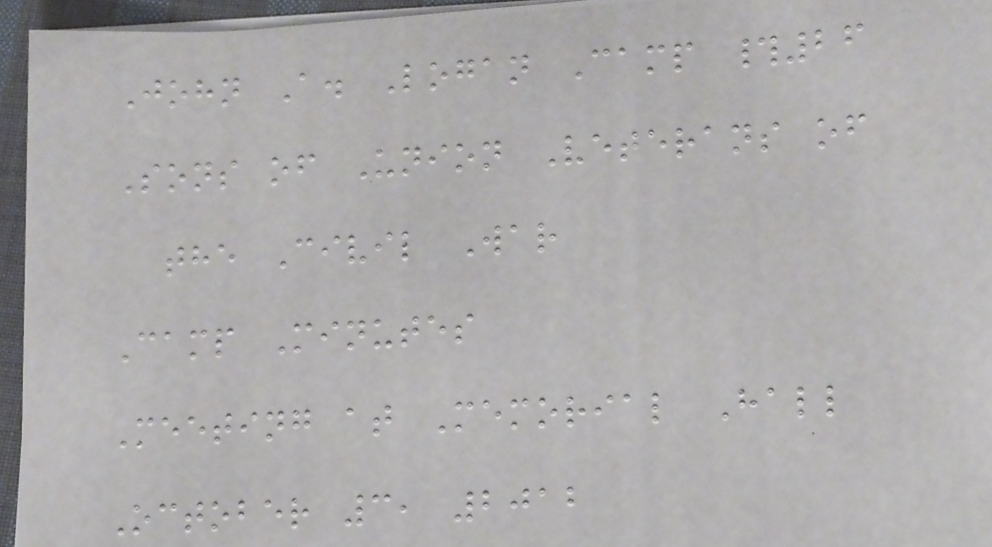John A. Logan Camp #26
Sons of Union Veterans of
the Civil War
Camp Minutes
Meeting at Memorial Hall
October 3, 2012
